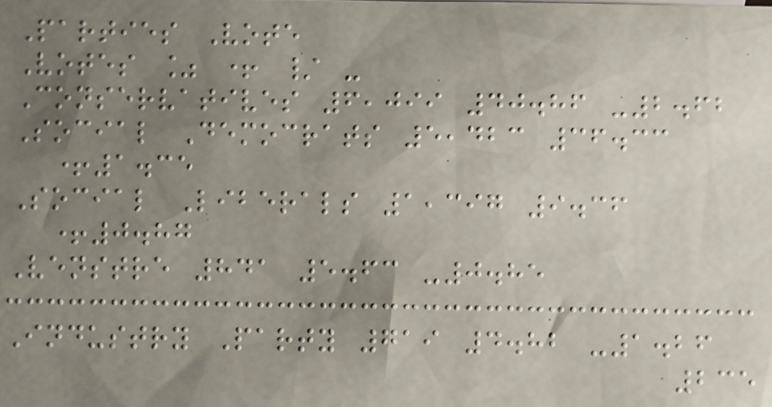Parties Vote
Votes % + / -
Conservatives 6,099 40.86 -2.62
Social Democrats 5,423 36.33
+1.35
Social Liberals 1,397 9.36
+0.87
Venstre 841 5.63 -0.85
Industry Party 719 4.82 -1.26
235
